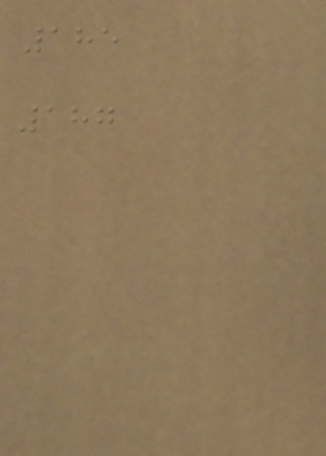185
187
